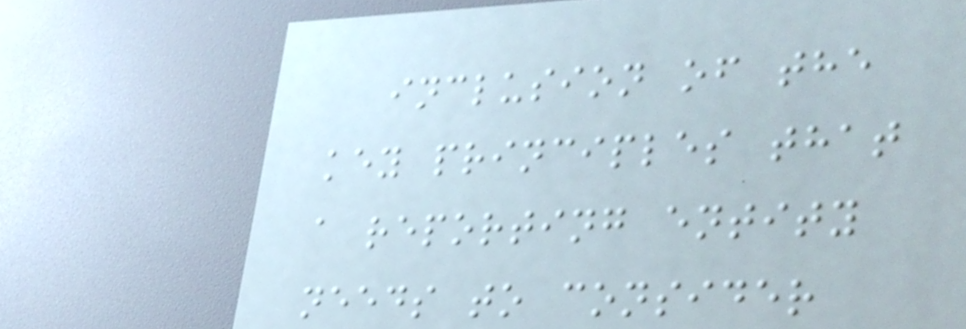inclusion of the
key principles that
a reporting entity
needs to consider
